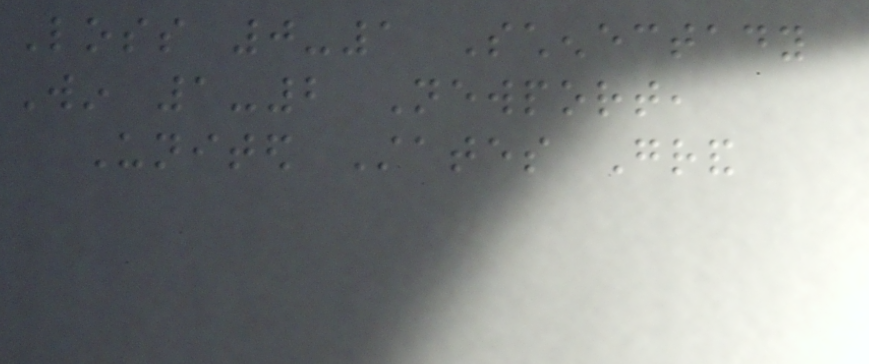Loss 0-1 Schenectady
Win 1-2 Newport,
United States Grand
